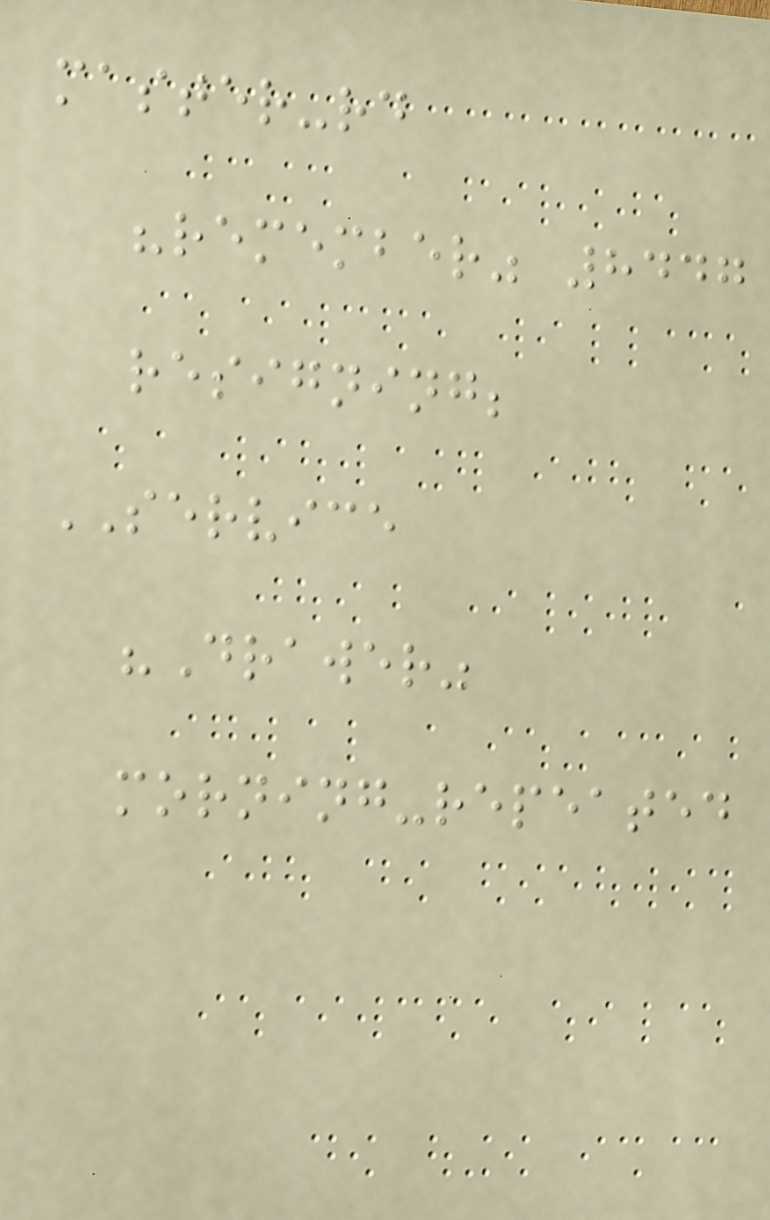master-rd
"remember" 8447
resigning;
SERVICE
"Drawer"
morning-repeated
